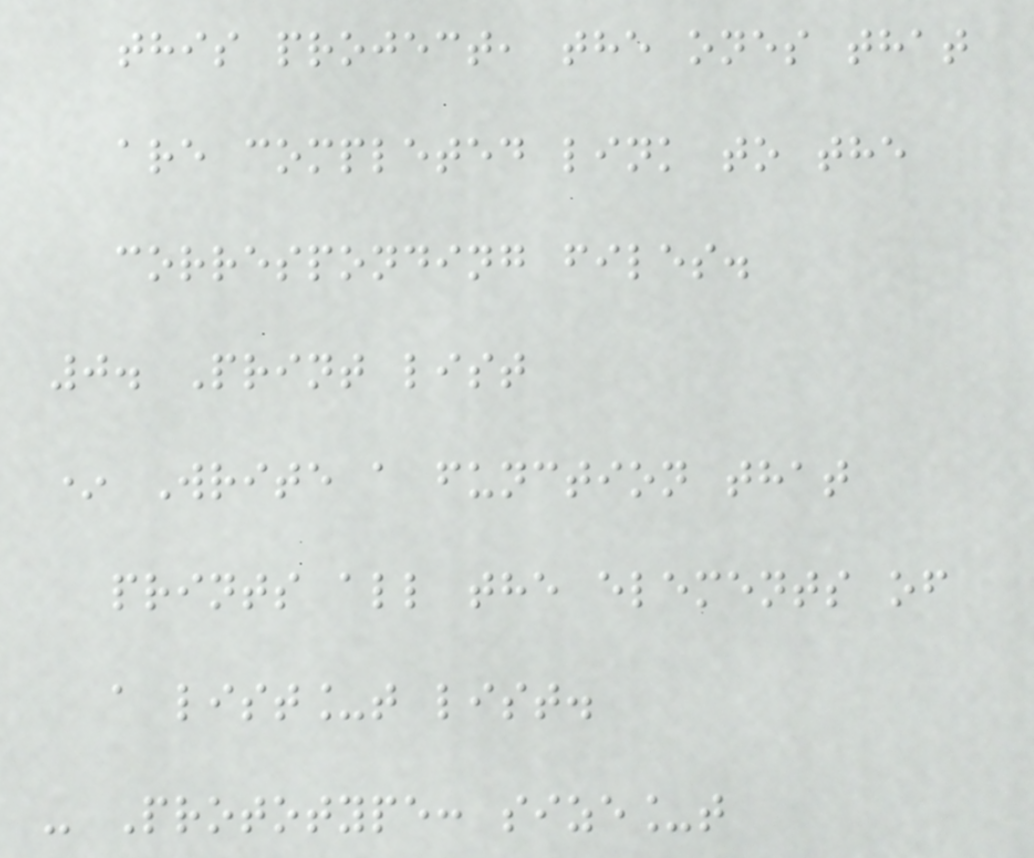this project, the ones that
are completed link to the
corresponding files.
0. Print list
* Write a function that
prints all the elements of
a list_t list.
- Prototype: size_t
